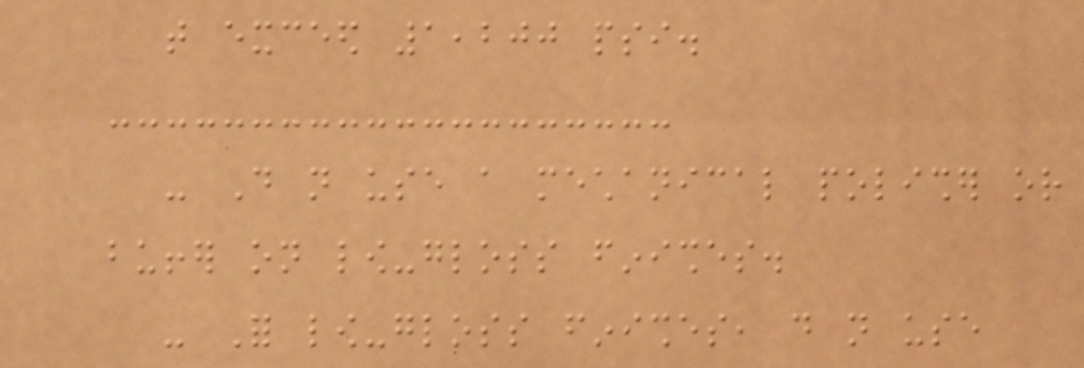that exceed 1,200 psi.
- Do not use a mechanical polisher or
buffer on low-gloss finishes.
- For low-gloss finishes, do not use
